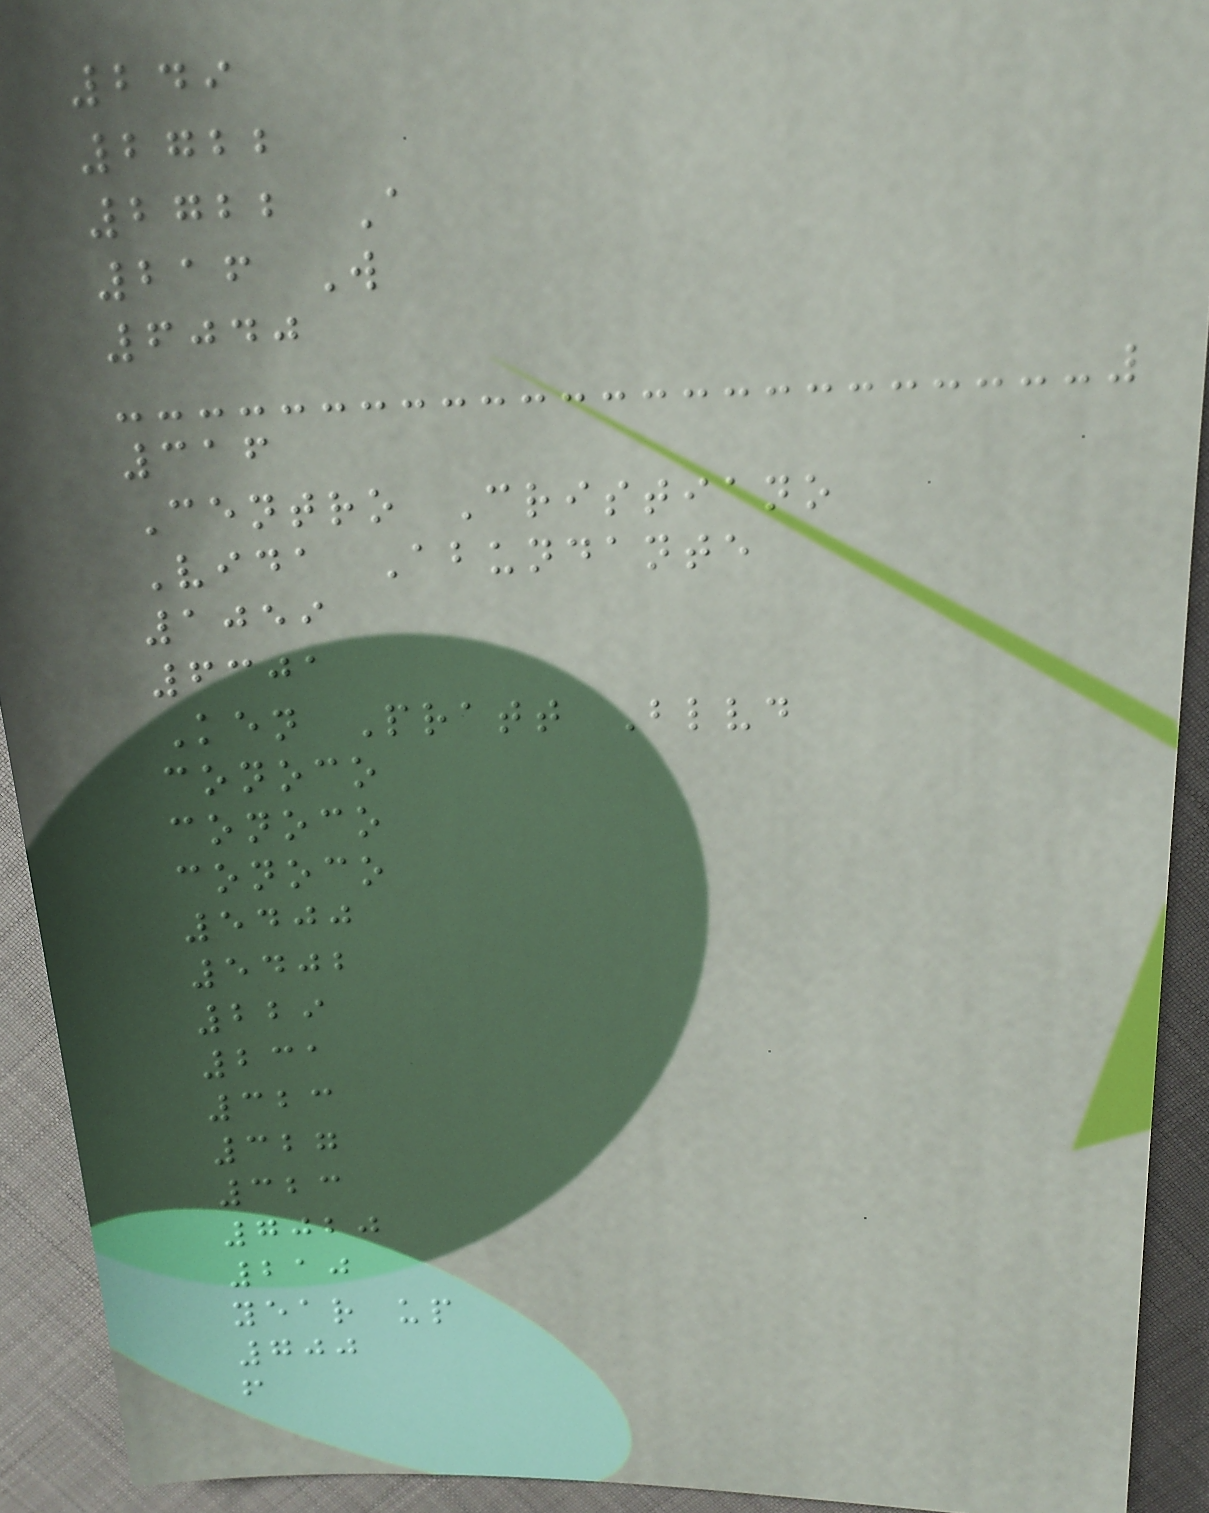249
2722
2722 A
216 W
6040
316
Centro Cristiano
Vida Abundante
1059
6301
Ken Pratt Blvd
conoco
conoco
conoco
5400
5402
229
231
323
327
323
7020
210
year up
700
f
